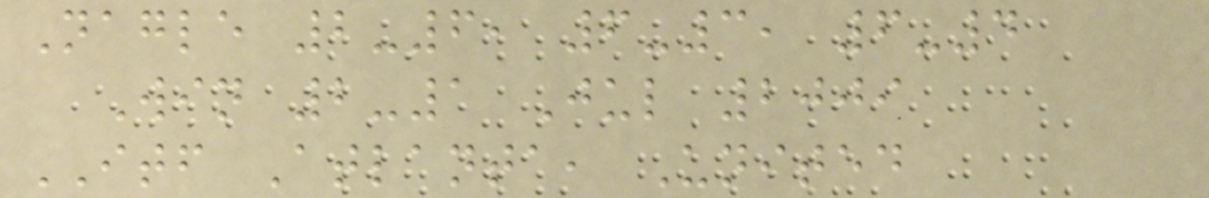Nagle 2-6, 6-3, 6-4
Win 2-1 Jul 2009
ITF Atlanta, United
